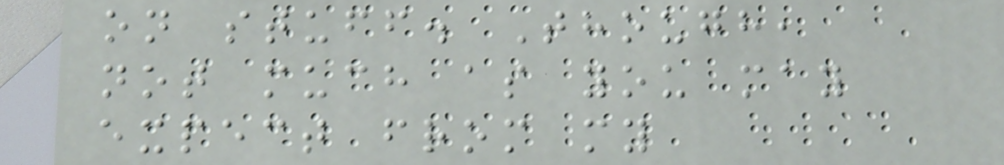on stuff. Though,
not much as you may
expect from my
